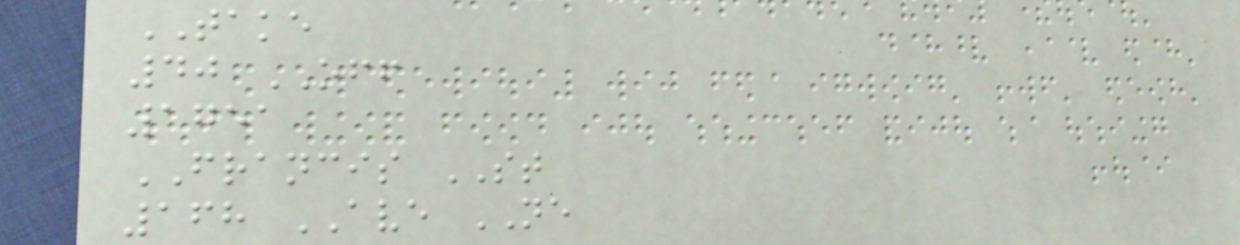TAKE
40 OFF
1751
FRANCIS ST
168 AVE NE
